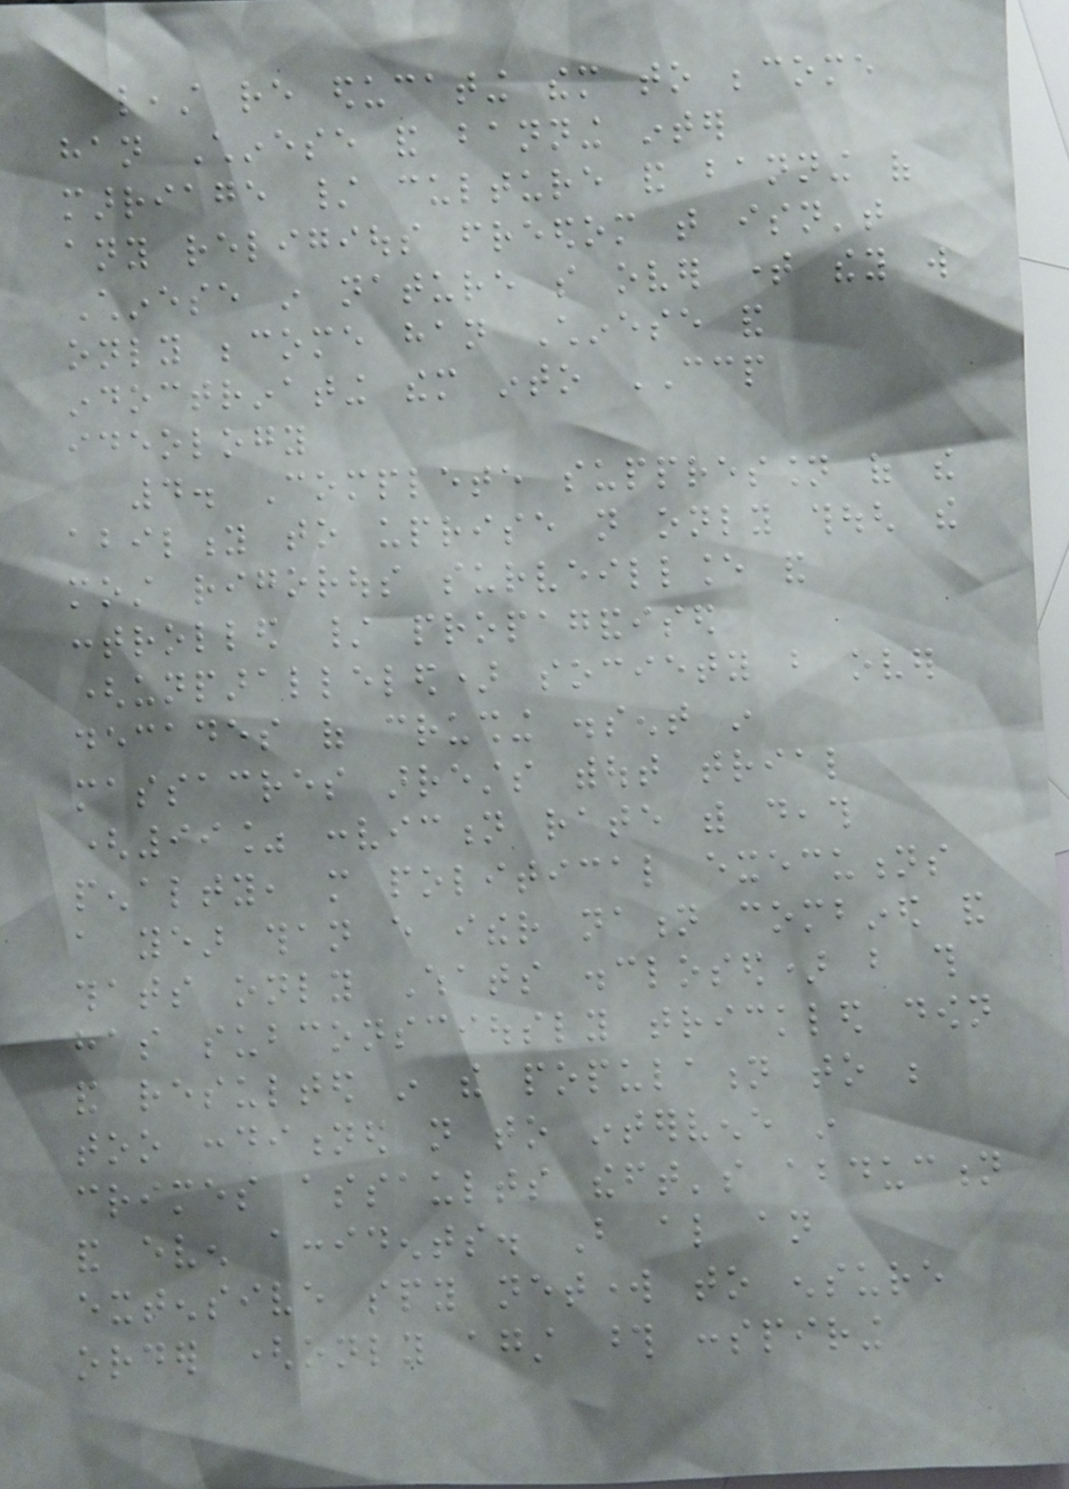least re educating them to become
han Chinese and banning inter
marriage / culture and banning of
any religious freedom that isn't
Chinese in nature so over time they will
only become han Chinese and
indoctrinating them into CCP
ideology
4. Complete suppression of the
ability to uprise not only though the
most rigorous surveillance and
controlled / propagandised
(unparalleled) society but over
decades of crushing dissent in
massacres arrests without trial
(99% conviction rate with death
penalty, more political executions
a year than every ither nation combined and
thats only Whats disclosed) but this
has subconsciously trickled down
and resulted in the population to be
too conditioned not to intervene in
crimes assaults theft's abduction
and even accidents. But also an
extensive spy network to ensure
order (only against those conspiring
